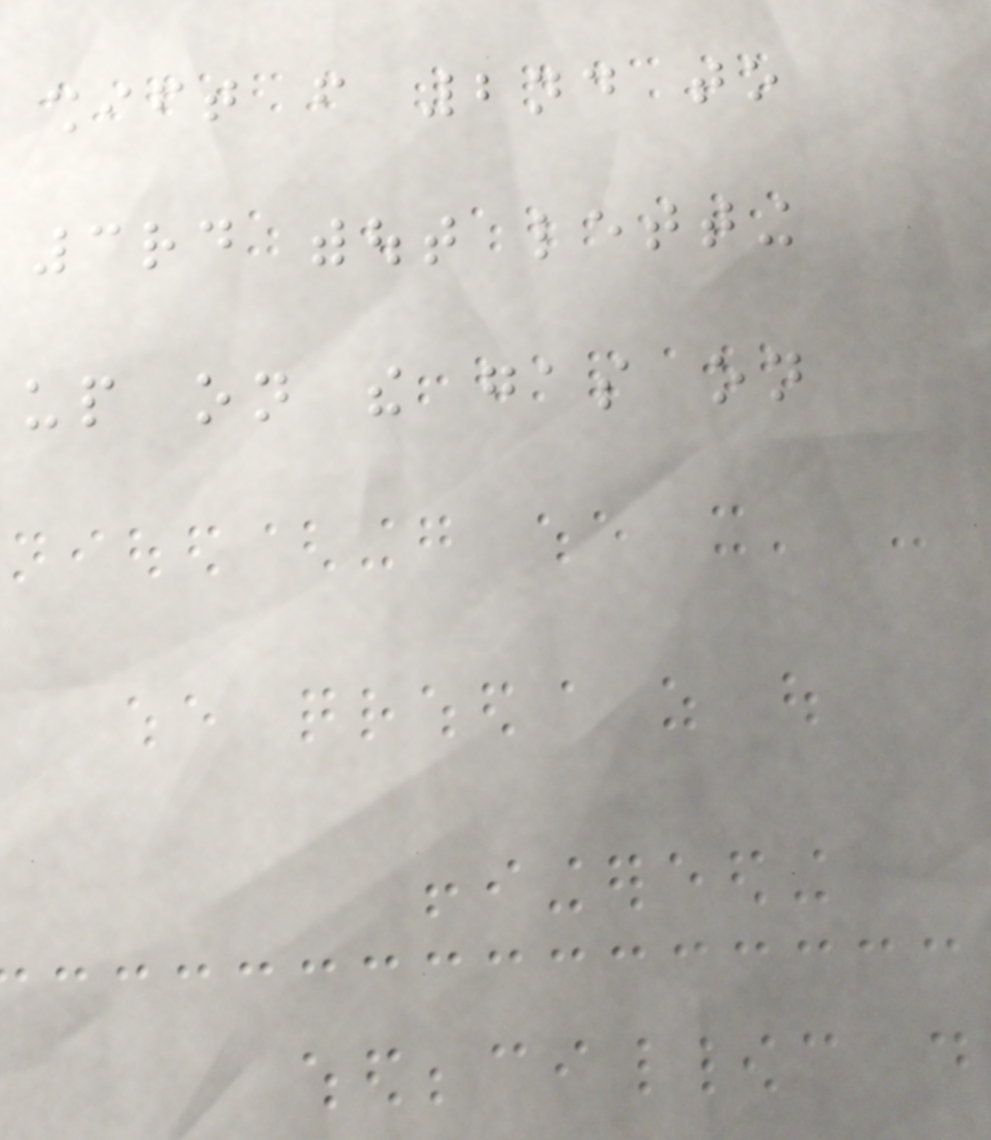shift from 2nd to
3rd without letting
up on the gas on
